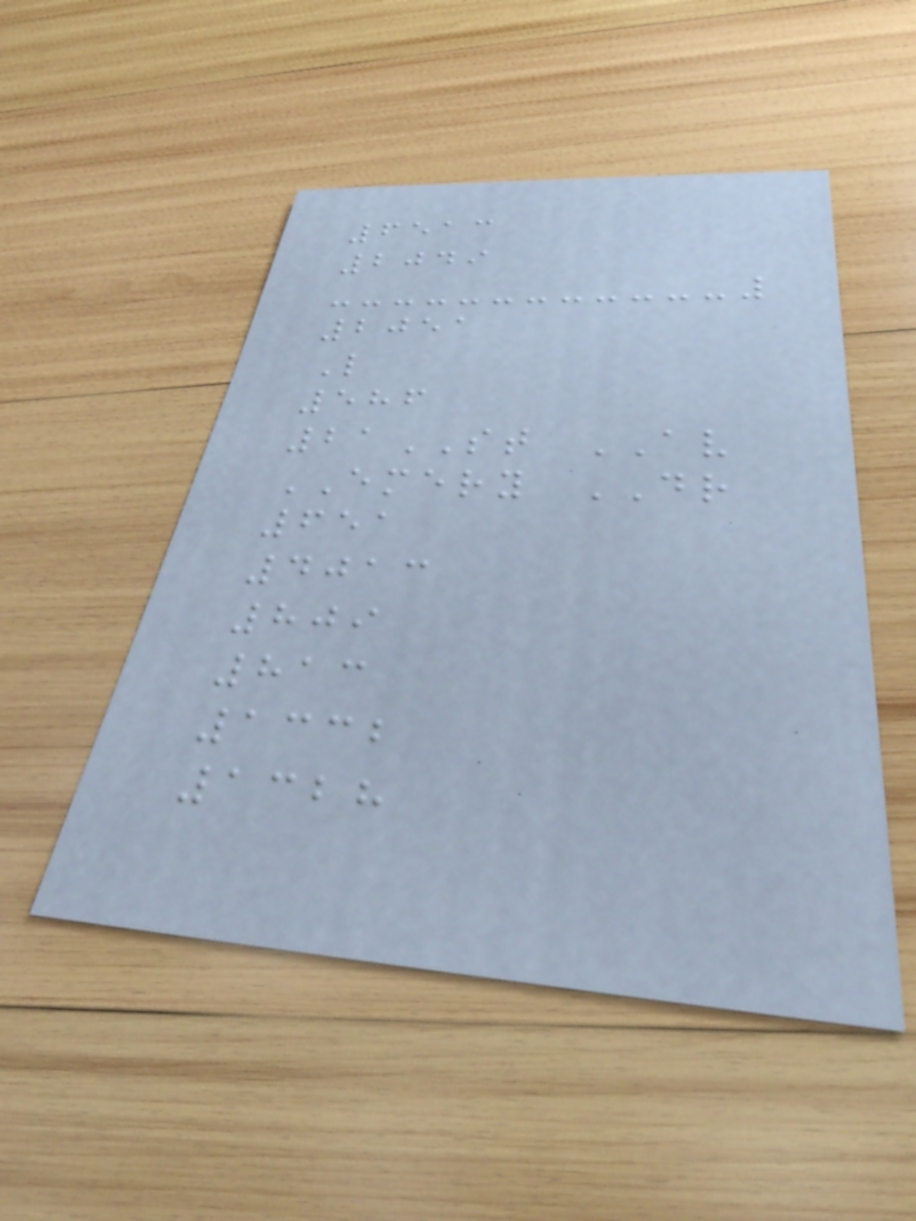6513
2049
2051
L
586
21ST AV
EMERY DR
651
4013
809
813
1332
1328
